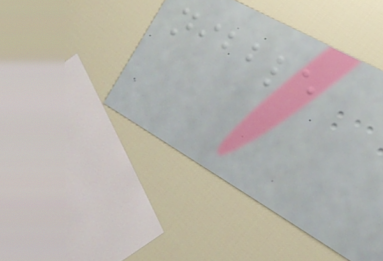nibble
